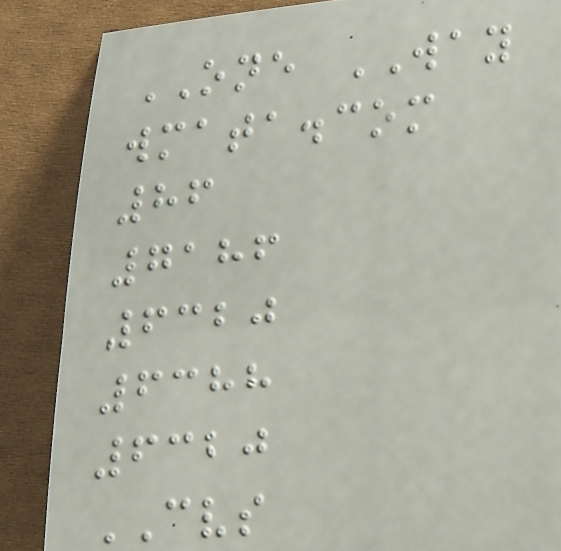ONE WAY
wmata.com
86
7186
6320
6388
6320
CVS
